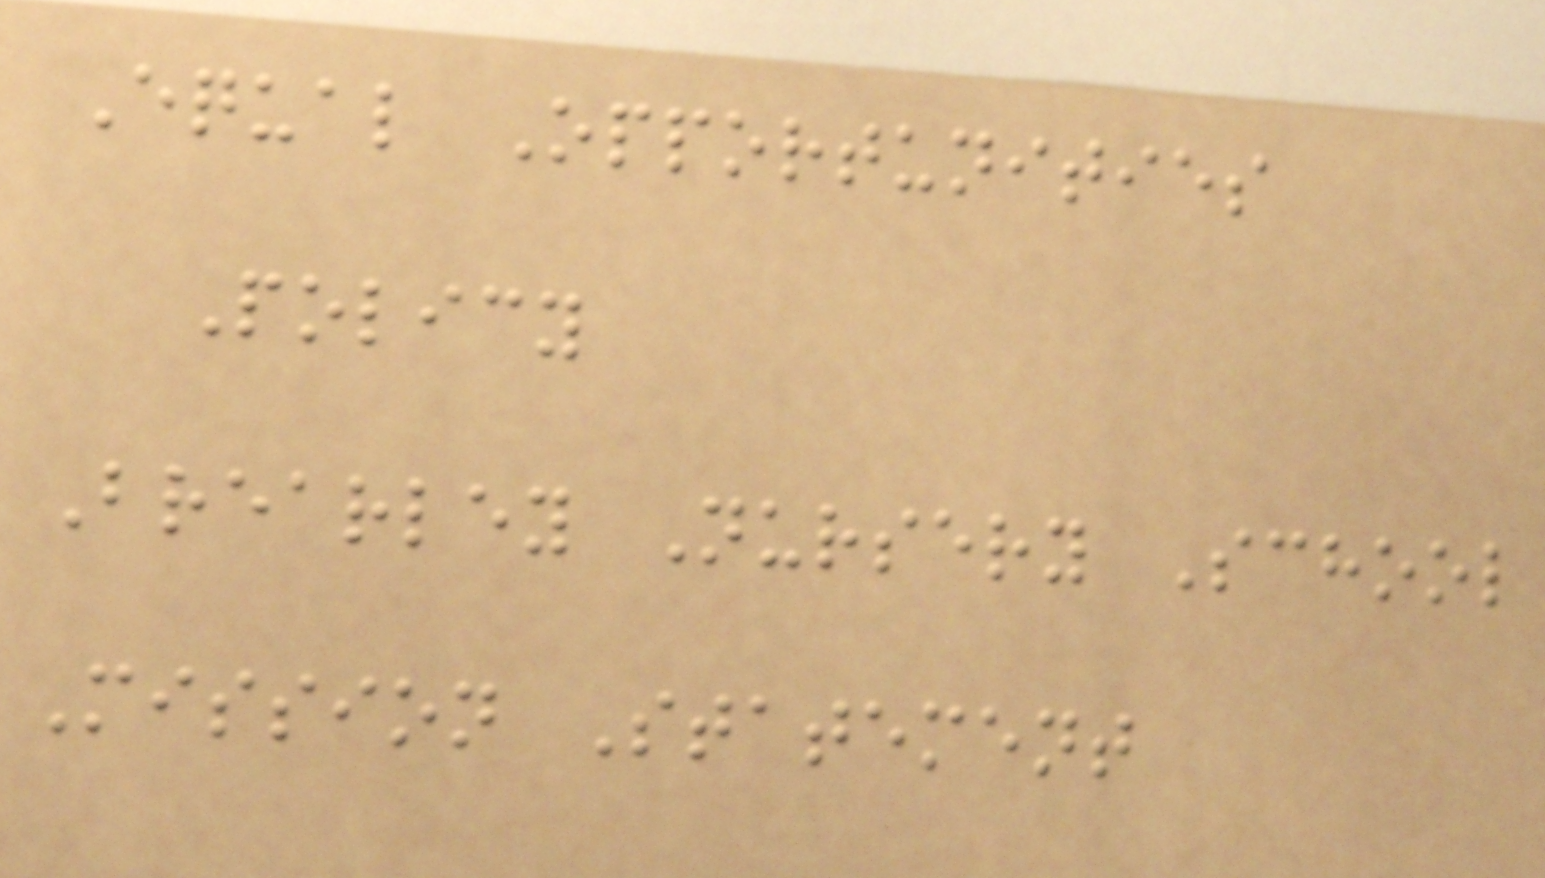Equal Opportunities
Policy
Brearley Nursery School
Mission Statement
